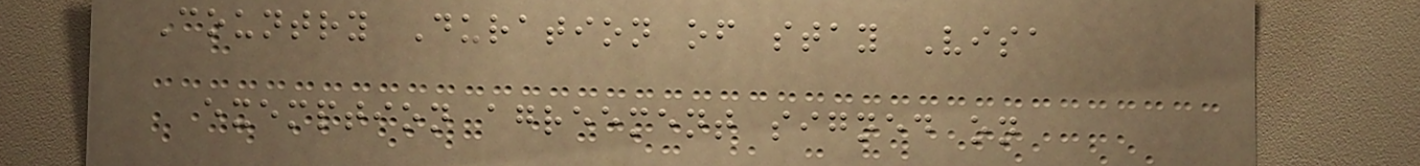Country Duration of stay Visa
exemption agreement signed on
